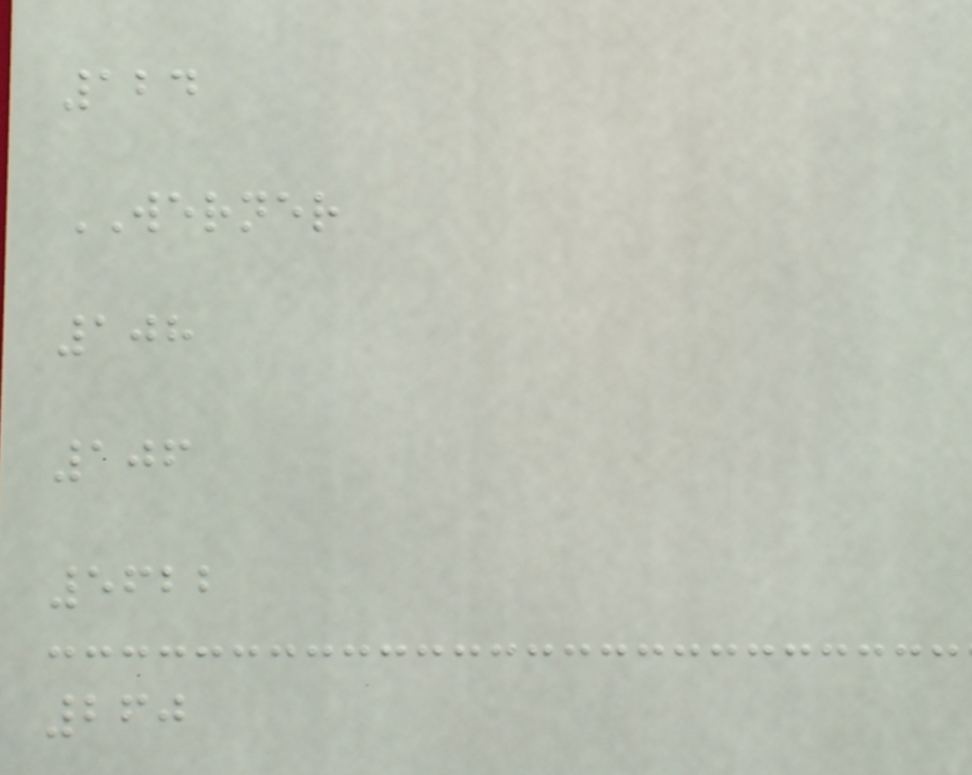124
WERNER
108
106
5622
260
